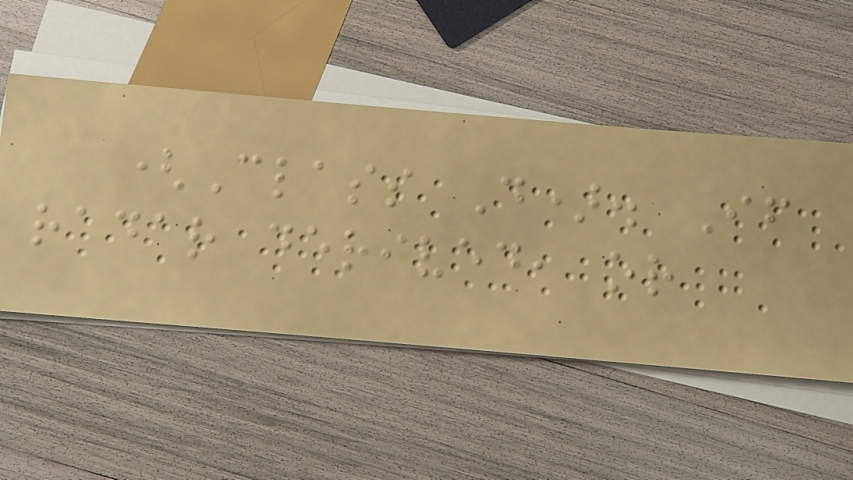(Class D). If
radar derived, or
